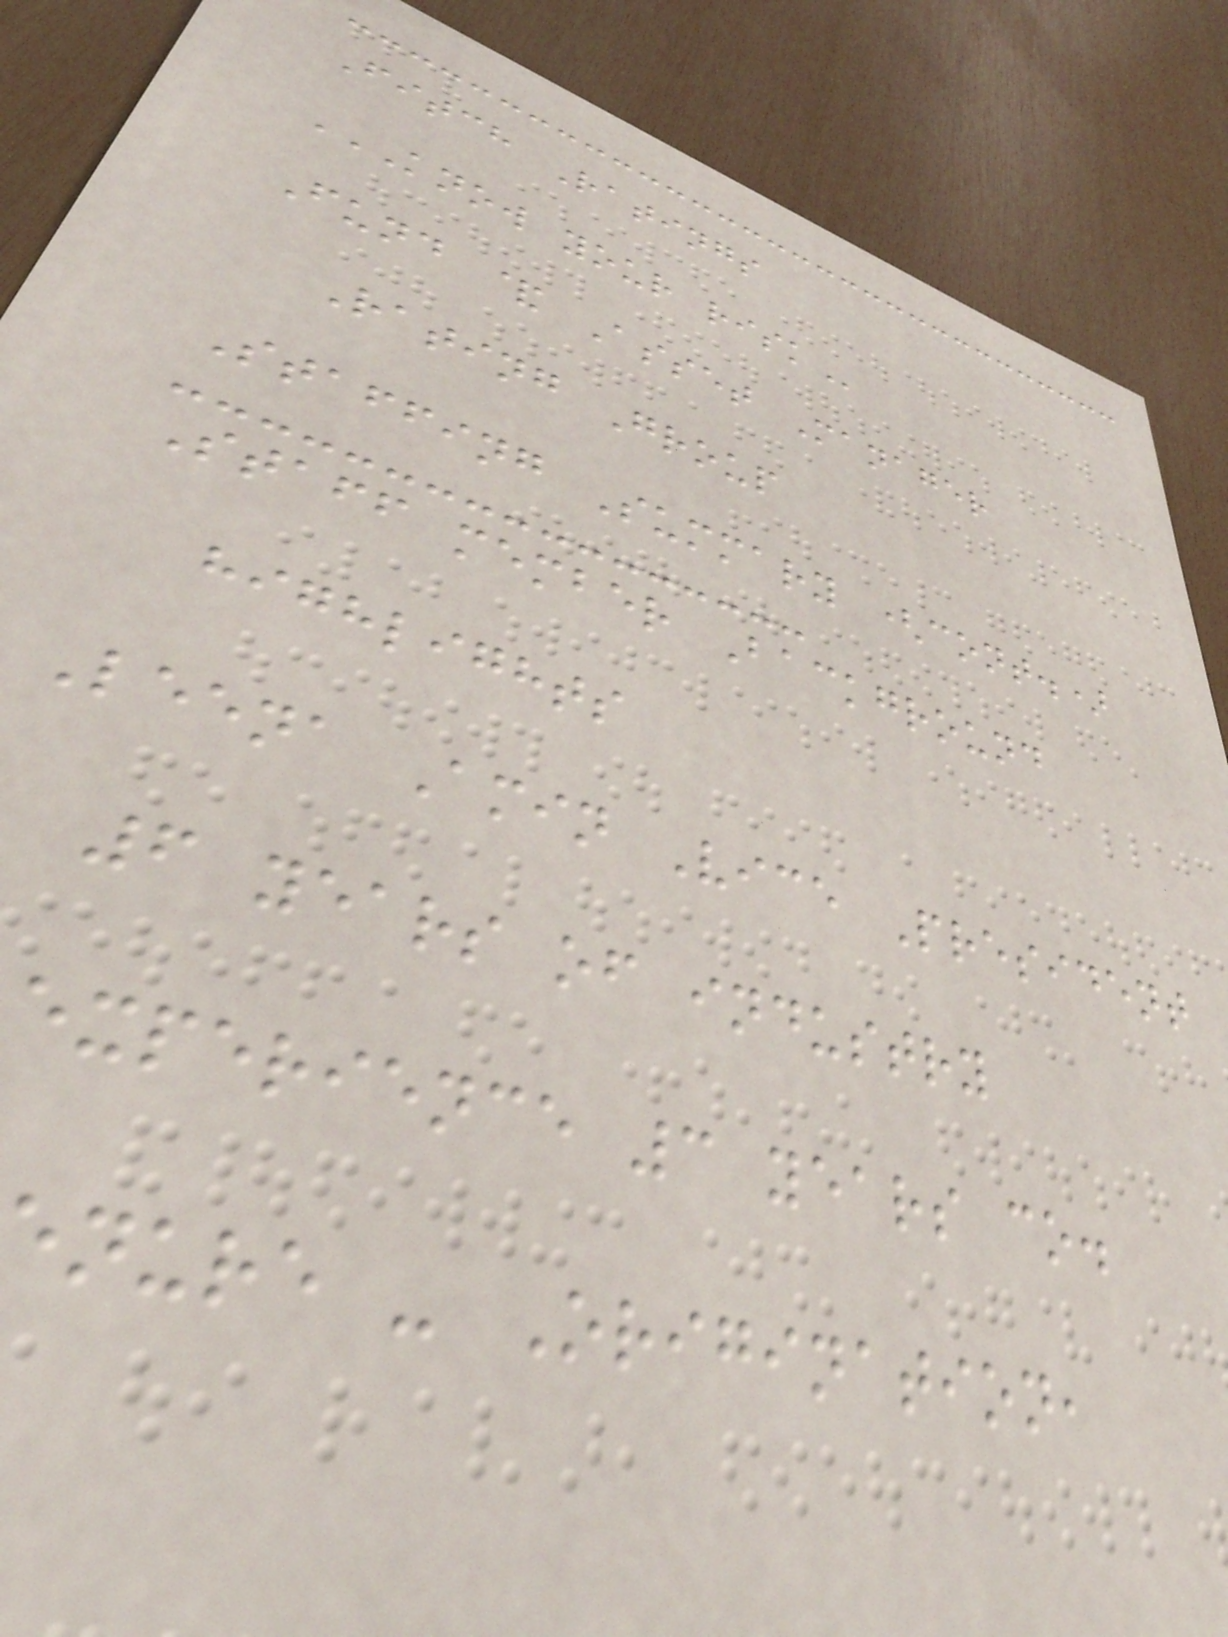Fitch Ratings
KNOW YOUR RISK
Fund & Asset Manager
Rating Group
Staffing Summary (cont.)
Staff member Background
highlights
Leena Amin Vice President
6 years of industry
experience 3 years co.
nure - Origination,
